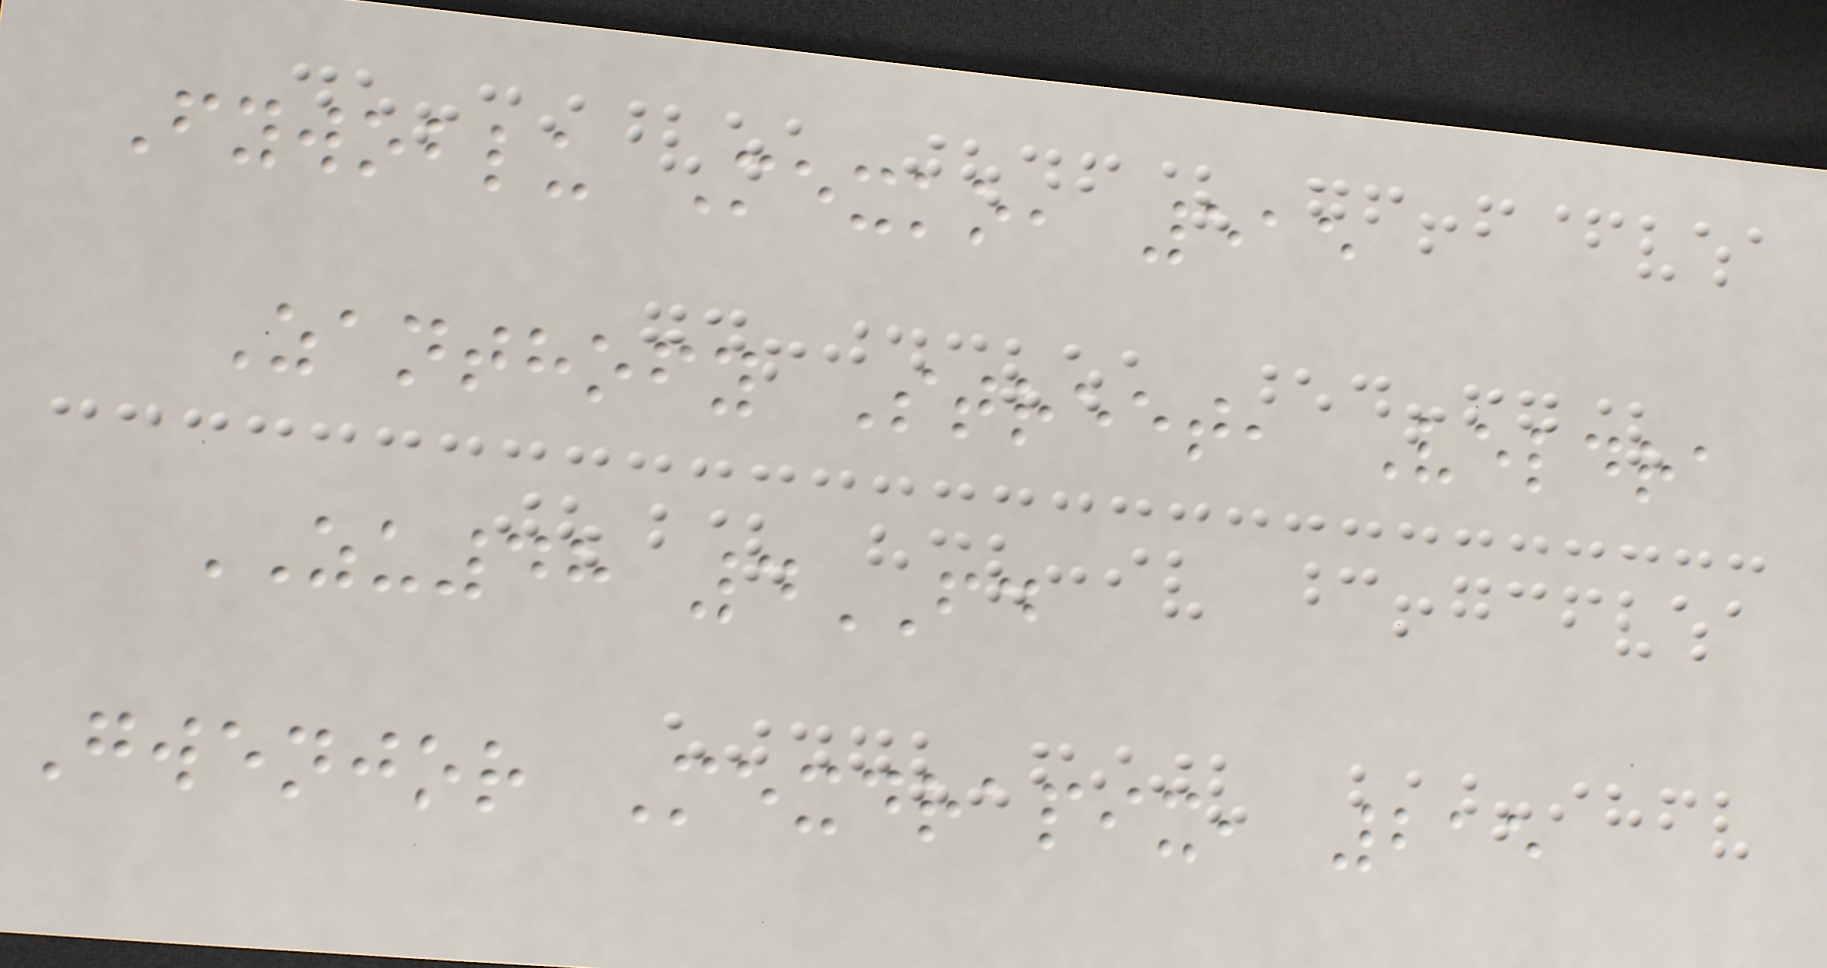Fywoblu Mexko, 515
Zanthofy Street, Veldra
ZU48 4FD
Gwenjor Mexdrapix, 215
